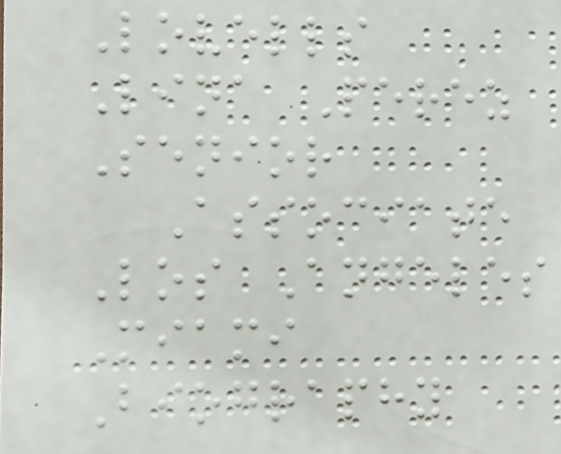Lovells
Lina Perez
Senior
Associate
Los Angeles
Miami
Biography
